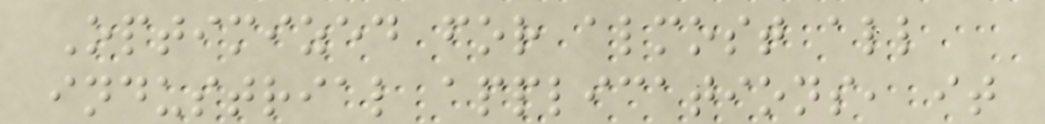Optimized for almost all
industrial applications, it
